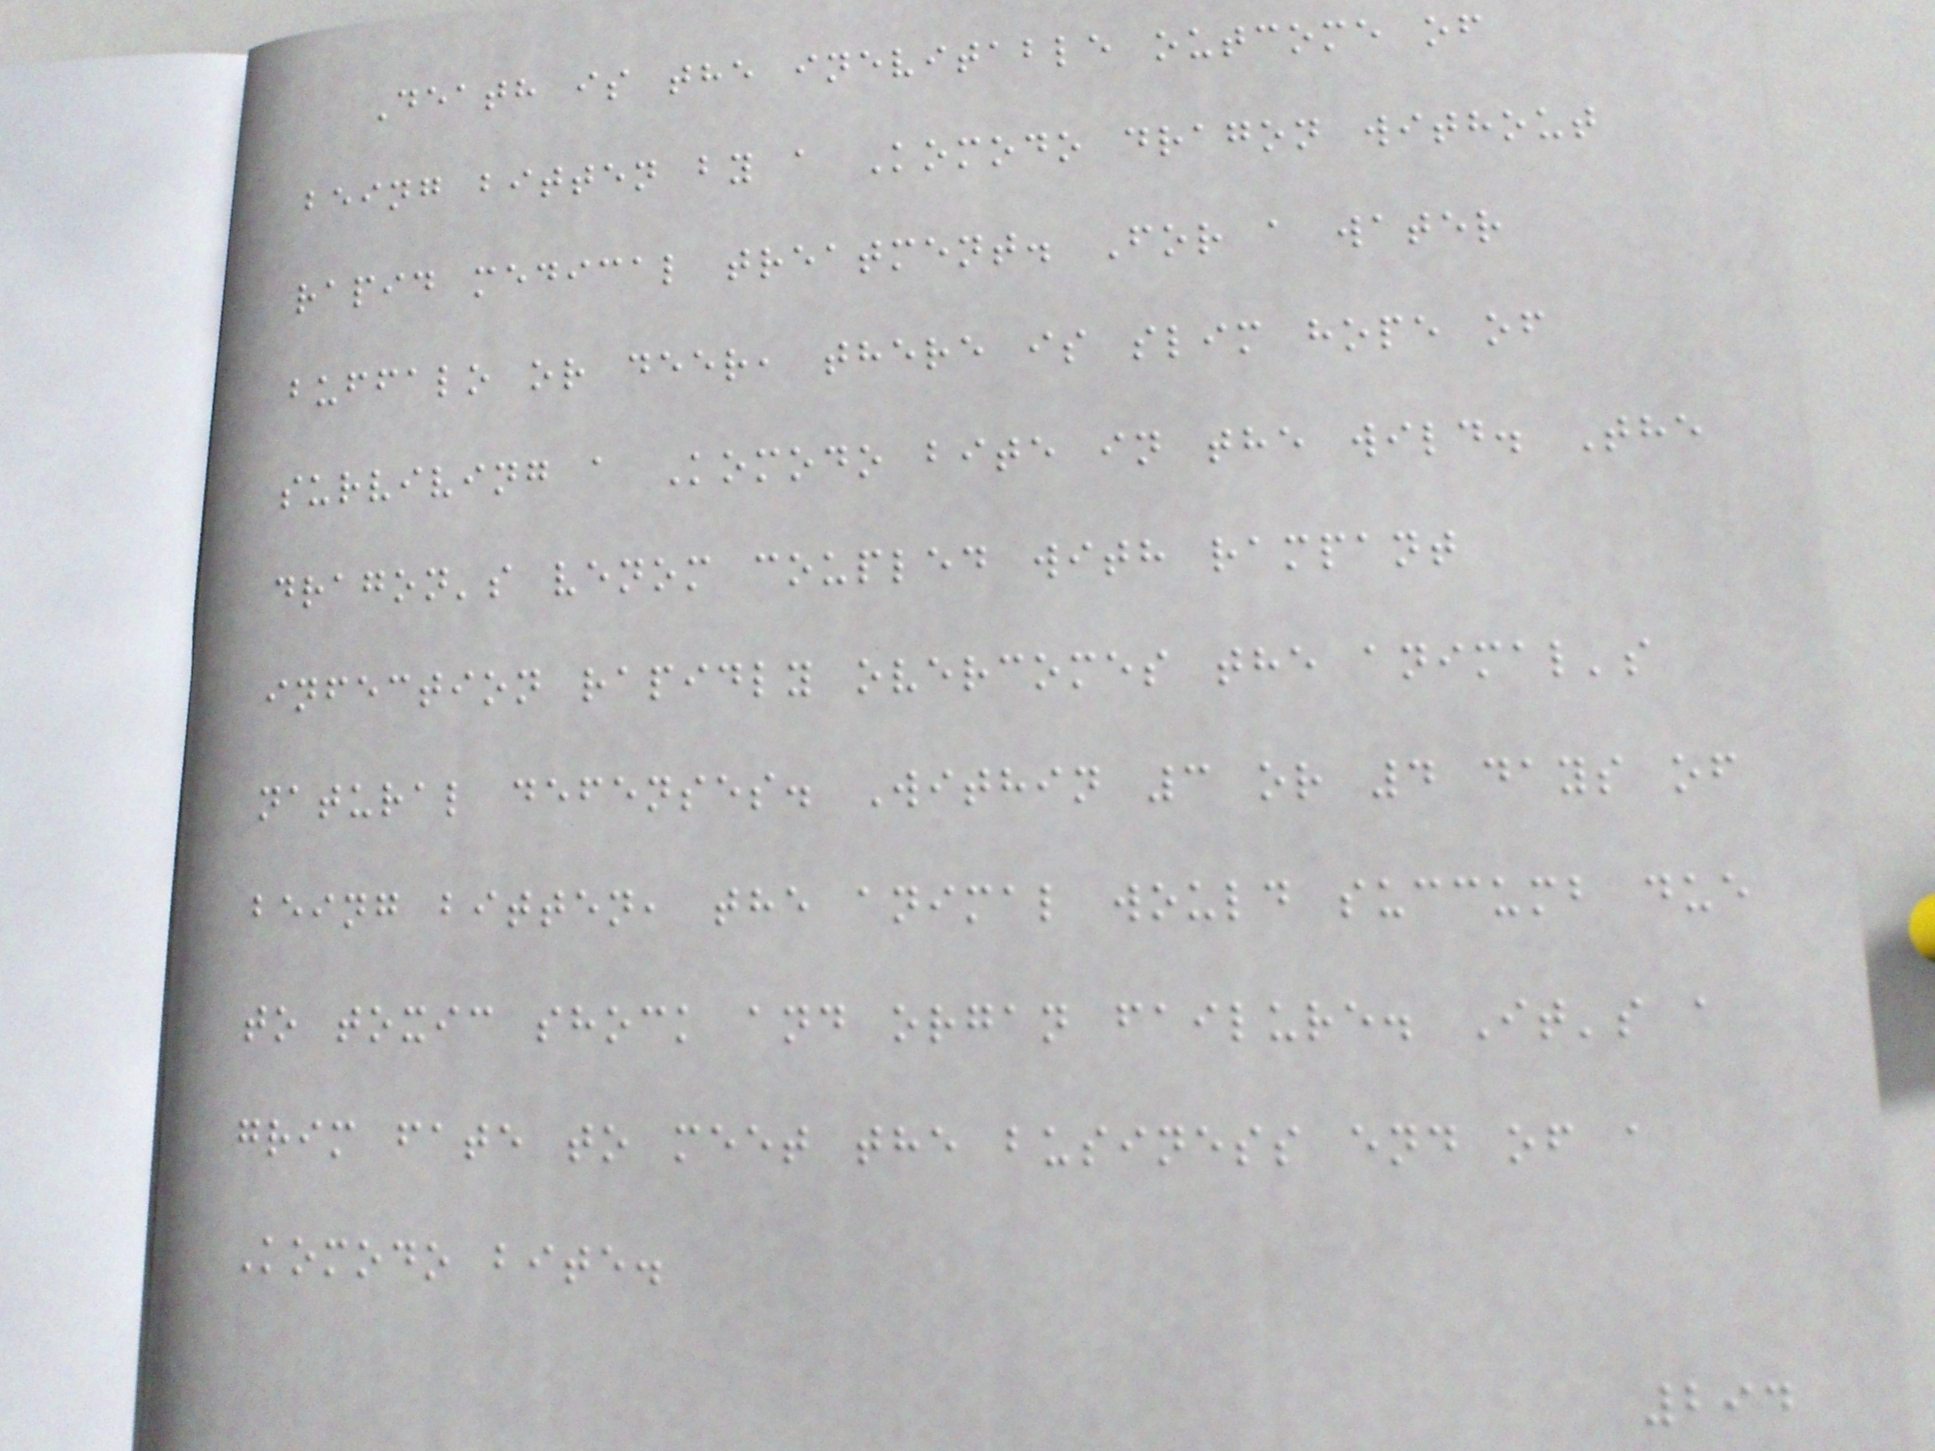Death is the inevitable outcome of
being bitten by a Komodo dragon without
rapid medical treatment. For a water
buffalo or deer, there is slim hope of
surviving a Komodo bite in the wild. The
dragon's venom coupled with rampant
infection rapidly overcomes the animal's
natural defenses. Within 3 or 4 days of
being bitten, the animal would succumb due
to toxic shock and organ failure. It's a
grim fate to meet the business end of a
Komodo bite.
294
